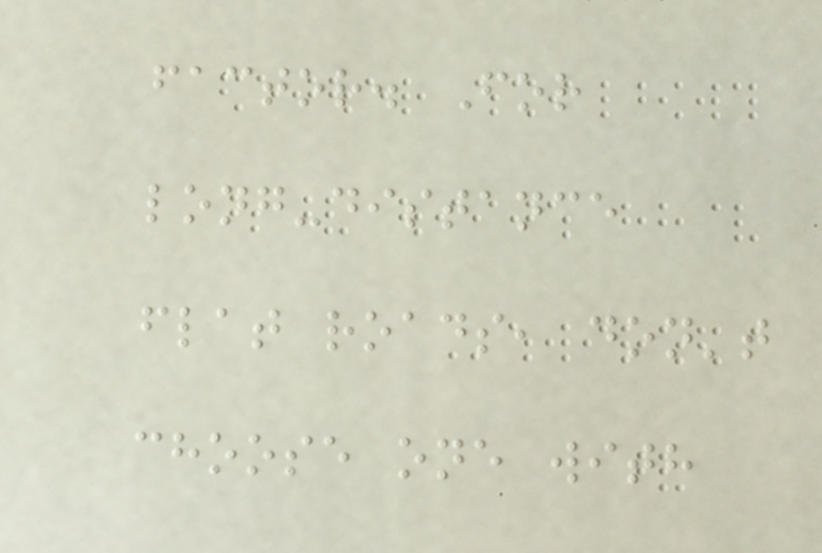factor. For
long-distance
flat roads, don't
choose one with
